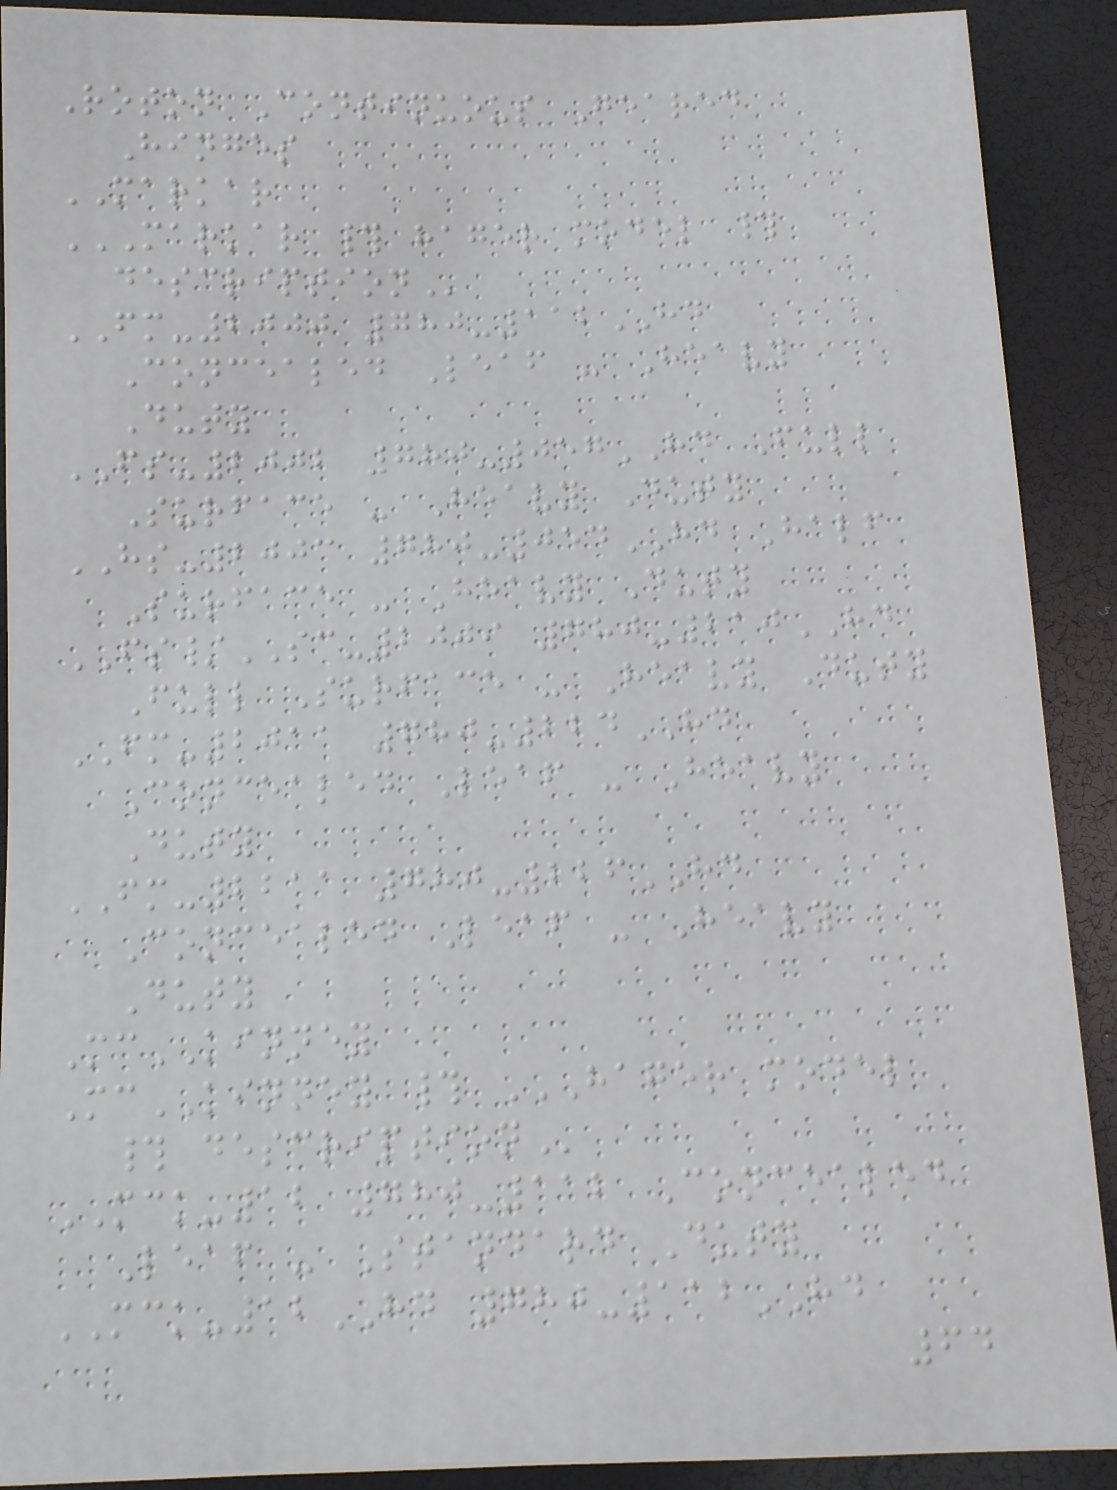Roton Continuous Geared
Hinges
MARKAR
MARKAR # HAGER MODEL #
DESCRIPTION
FM-2000 780-112HD
Concealed Leaf - Heavy
Duty
FS-2002 780-057HD Full
Surface - Heavy Duty
HS-2003 780-054HD Half
Surface - Heavy Duty
FS/SC-2009 780-210HD
Full Surface - Heavy Duty
FM-2011 780-224HD
Concealed Leaf - Heavy
Duty
FM-2211 780-226HD
Concealed Leaf - Heavy
Duty
McKINNEY
McKINNEY # HAGER MODEL
# DESCRIPTION
MCK-12 780-112 Concealed
Leaf - Standard Duty
MCK-12HD 780-112HD
64
